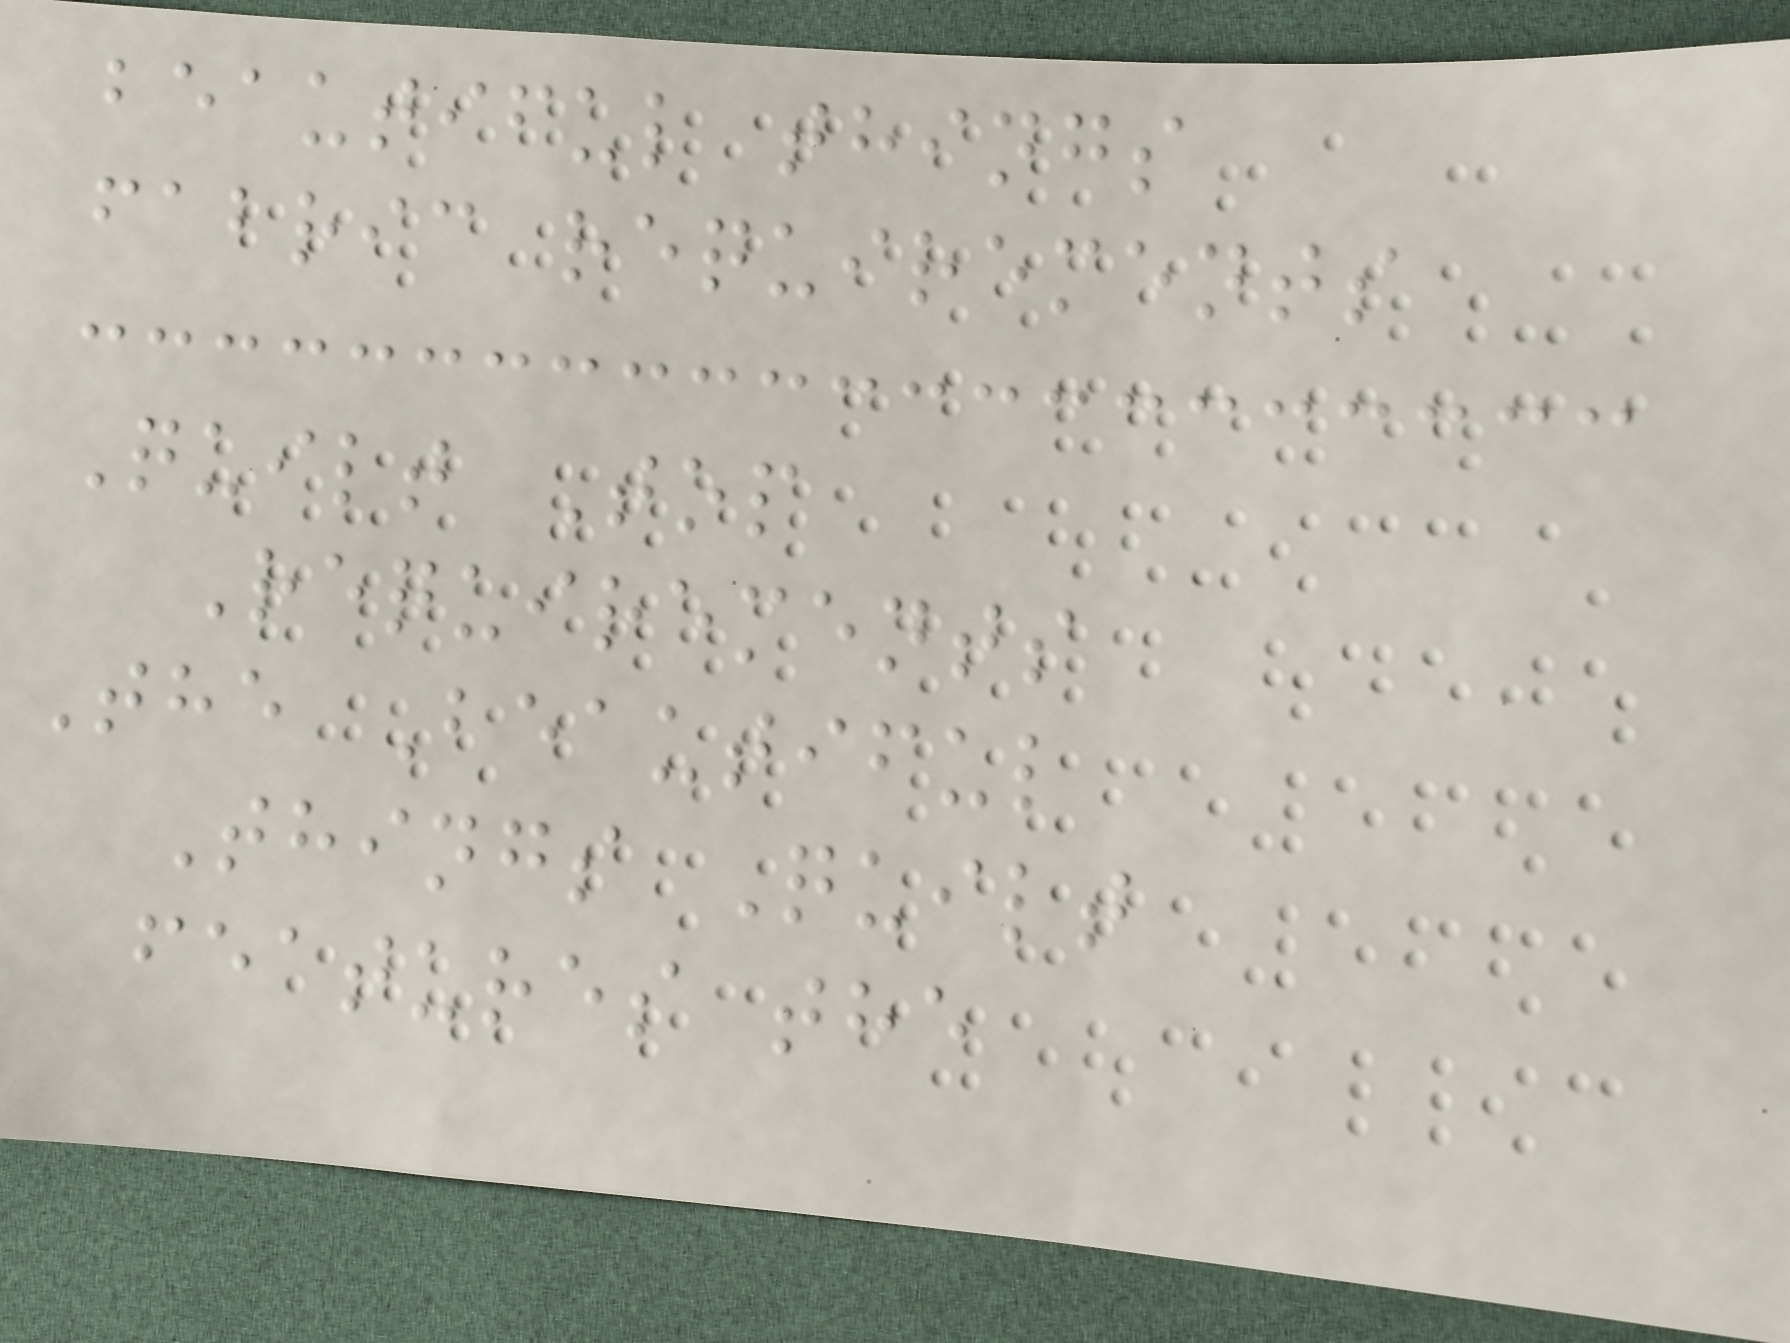beautiful things
fabric requirements
Quilt Top
Requirements
The Beautiful
Things Quilt
features the
